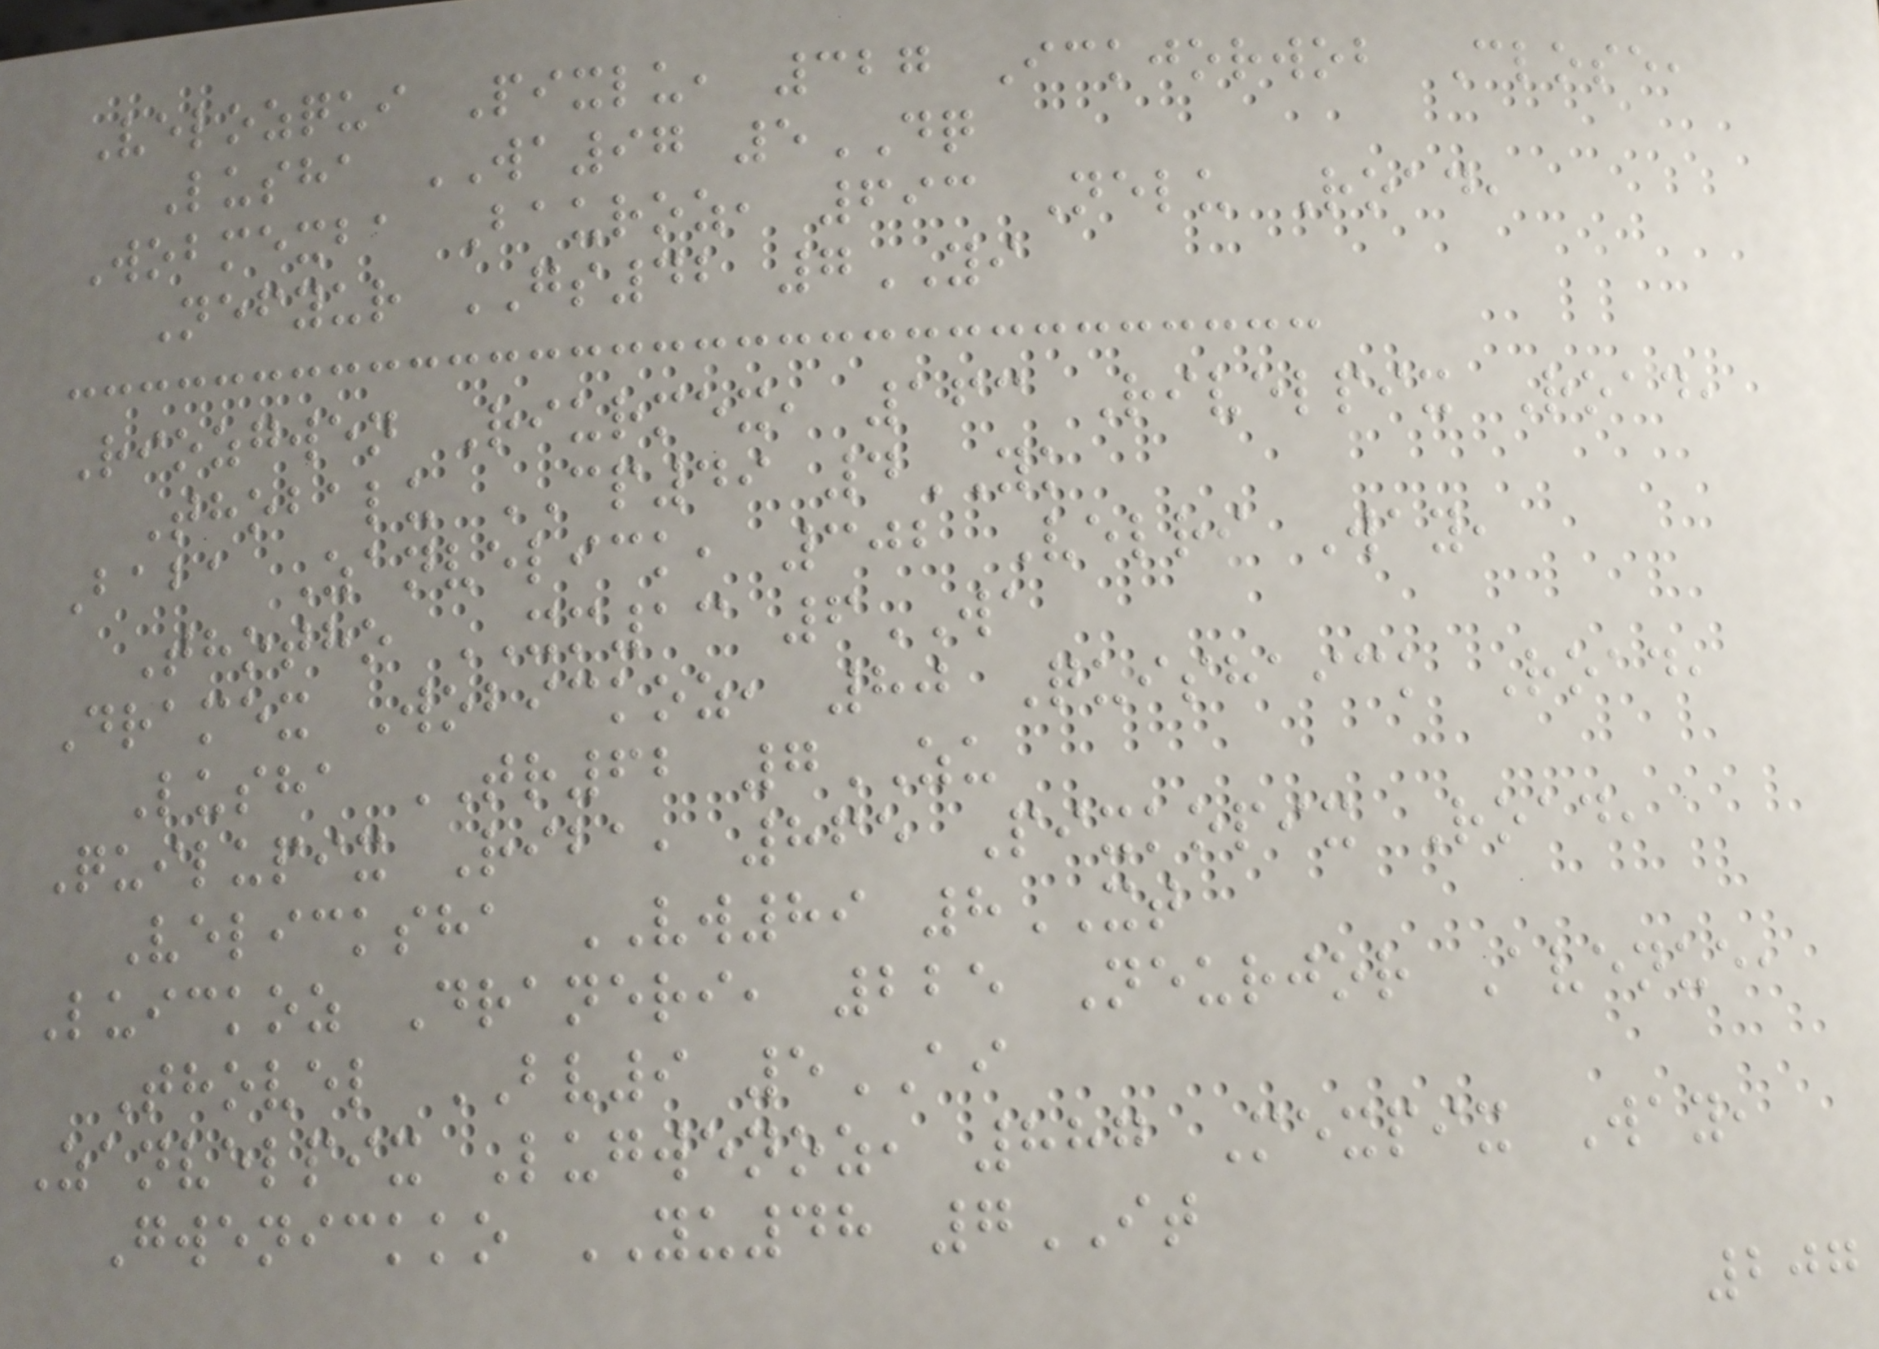Velozqui Pixlu, 327 Ickjorwob Close,
Lusha WA97 5DQ
Wobmexba Bauroz, 693 Nelu Road,
Nefyur GS42 7YI
Riozgwen Riurmex, 163 Rivelpix Road,
Thobalu CP49 4YK
Baba Zanvelick, 302 Velri Way,
Thotho XM13 6WA
Dramex Wobickoz, 80 Quishaick Road,
Lusha TR62 7ZU
Quilupix Riba, 865 Pixkopix Road,
Velicksha VW89 8XT
Luickoz Draneri, 225 Neurjor Avenue,
Thovel BV9 5AI
Zanvelpix Lugwenoz, 887 Mexpix Way,
Gwenickko YU48 7IT
207
